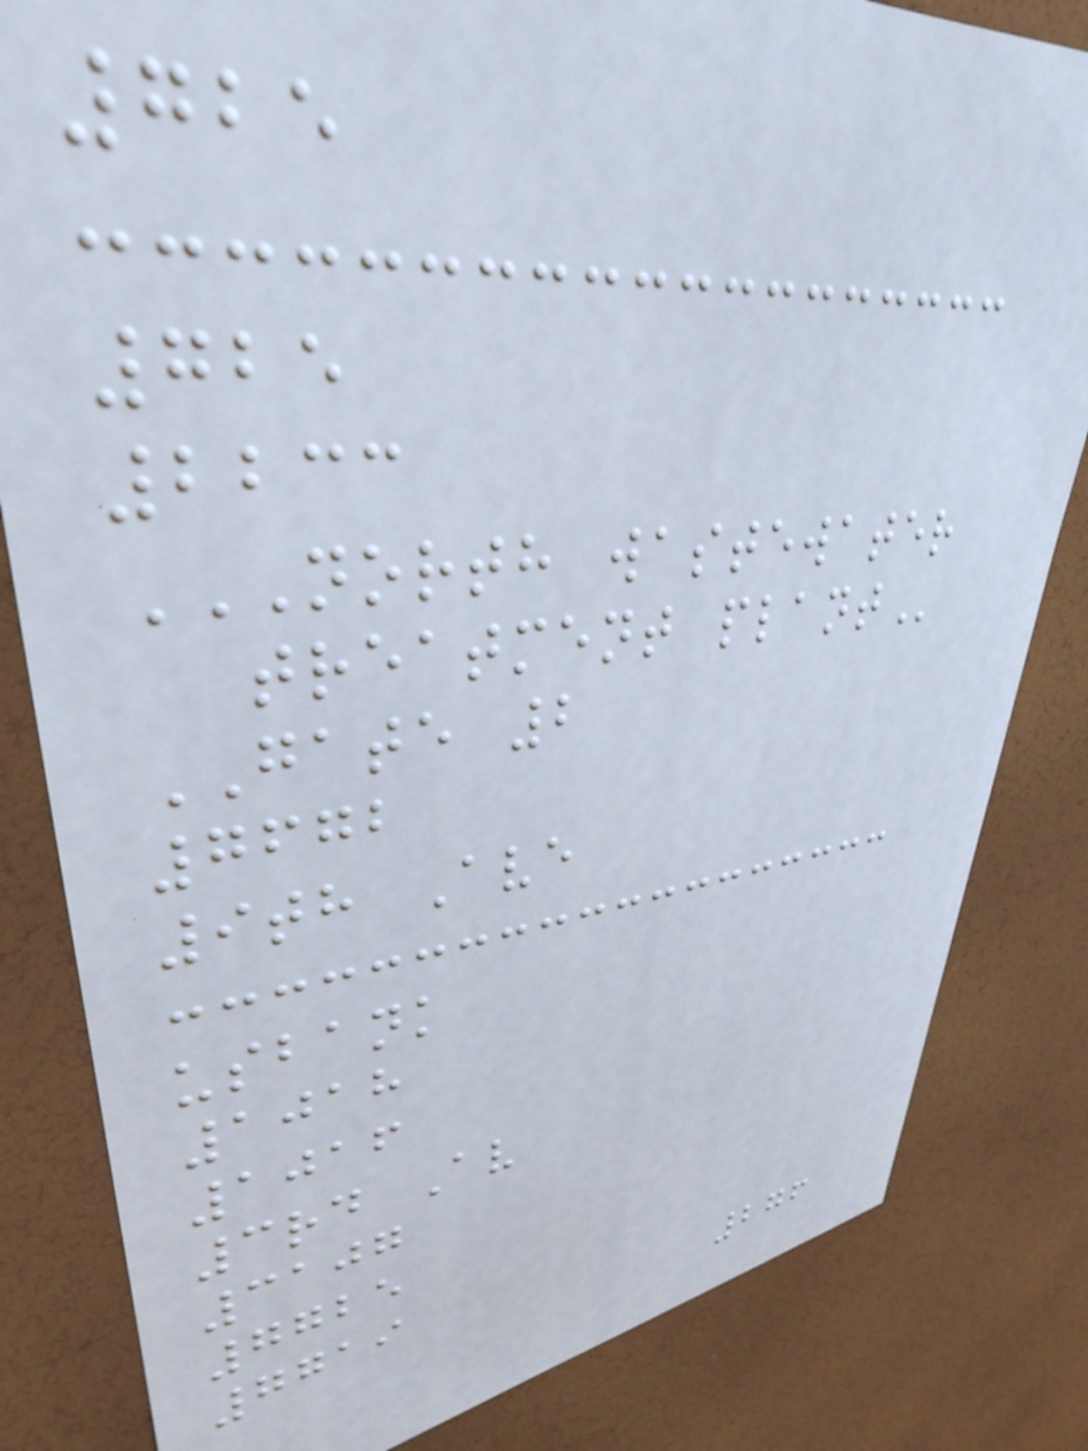725
725
2233
NORTH WASTEWATER
TREATMENT PLANT
GATE 2
7672
9th Ave
usbank
1018
1016
3rd Av
3107
7725
7719
276
